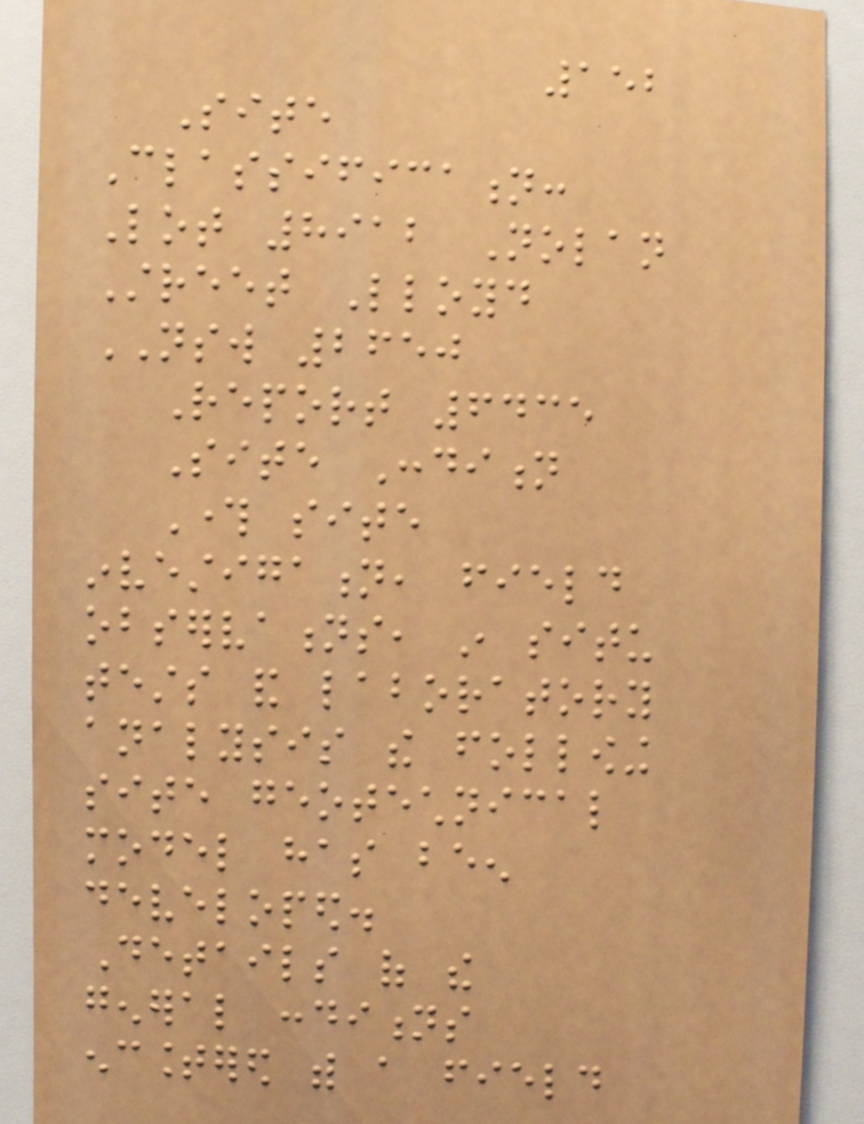152
Site
Classification:
Lot 8912 Nolan
Street Lloyd
NSW 2650
Report 6435
Site Condition
Through site
investigation, field
observations, in situ
tests and laboratory
analysis the following
site geotechnical
model has been
developed.
Details of the
general conditions
encountered with a field
